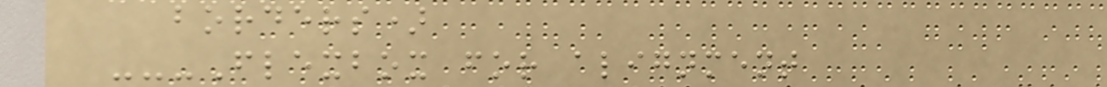borders)
---Flexbox for alignment
